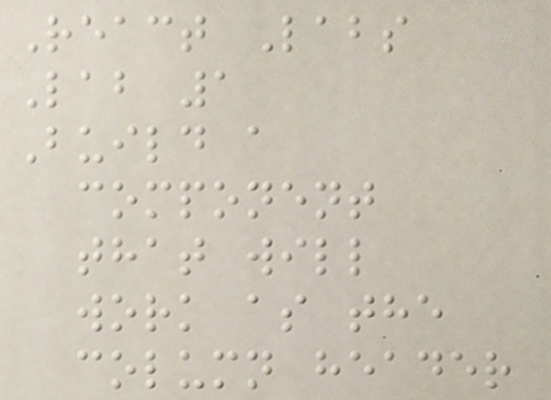React Labs
Lab 1
Build a
component
that will
work as the
column header
